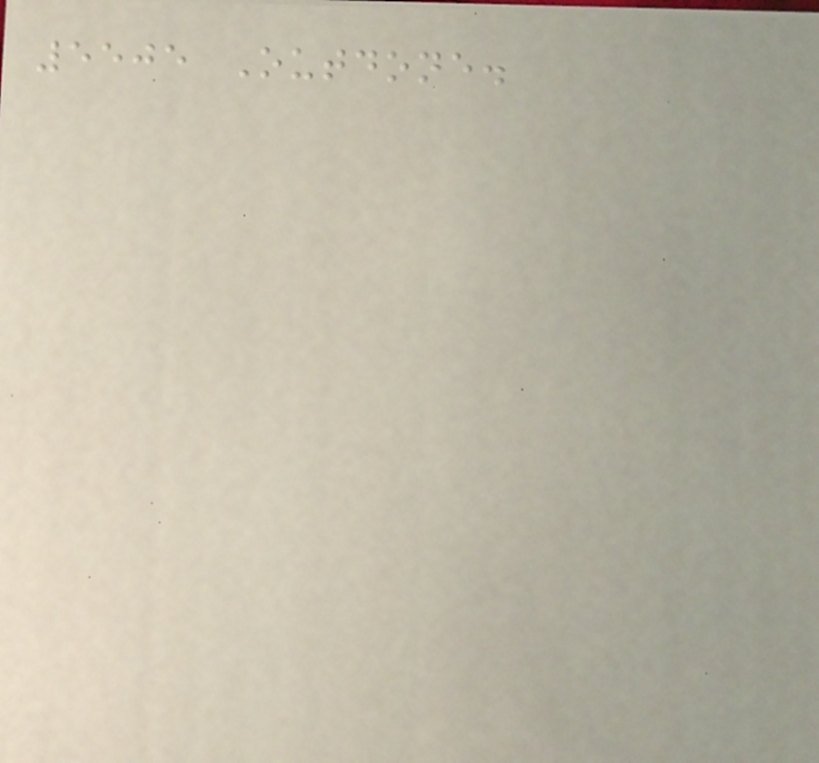5505 Outdone.
